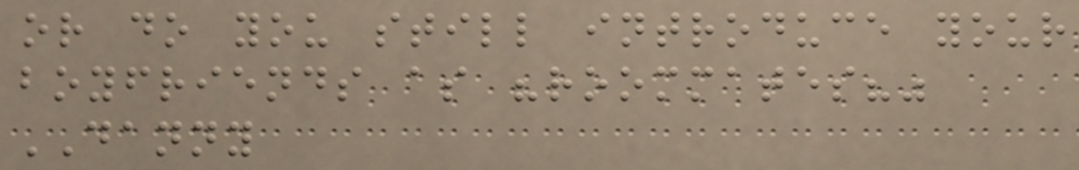or do you still introduce your
boyfriends as "roommates?"
DANNY
